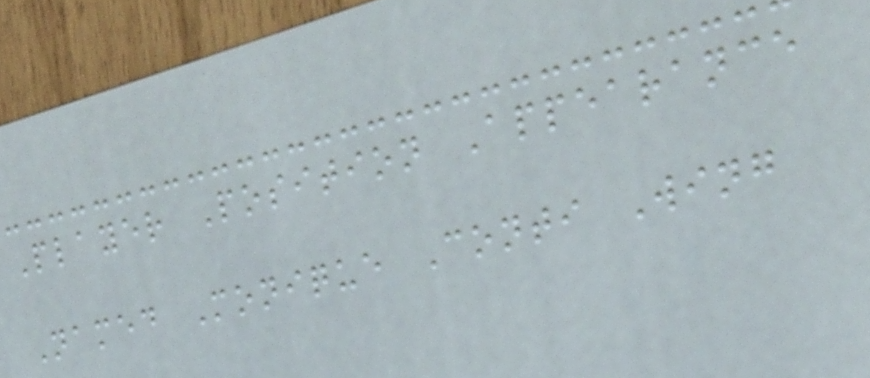Player Position Appearance
Named Monique Conti Wing
